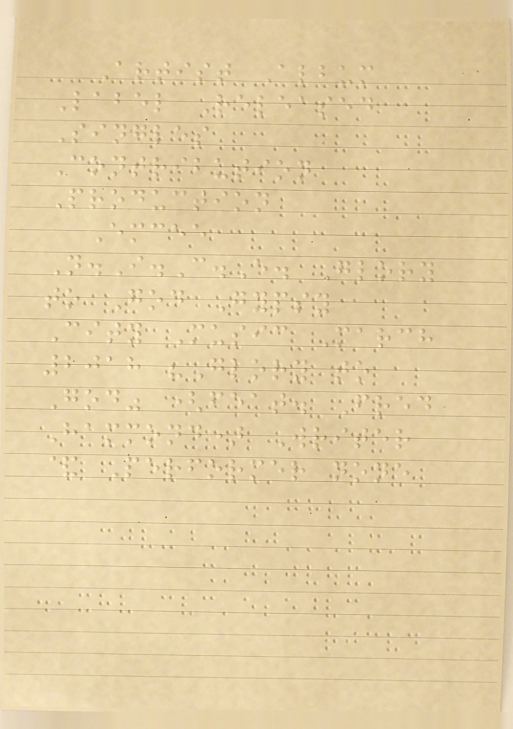Artist Album
Label Released
Singles
Contribution
Production
Emcee
N.I.C.E. Glory
to God Gypsy
City Music March
2018 "Glory to
God" (feat. Fred
Hammond) Writer
& Performer none
